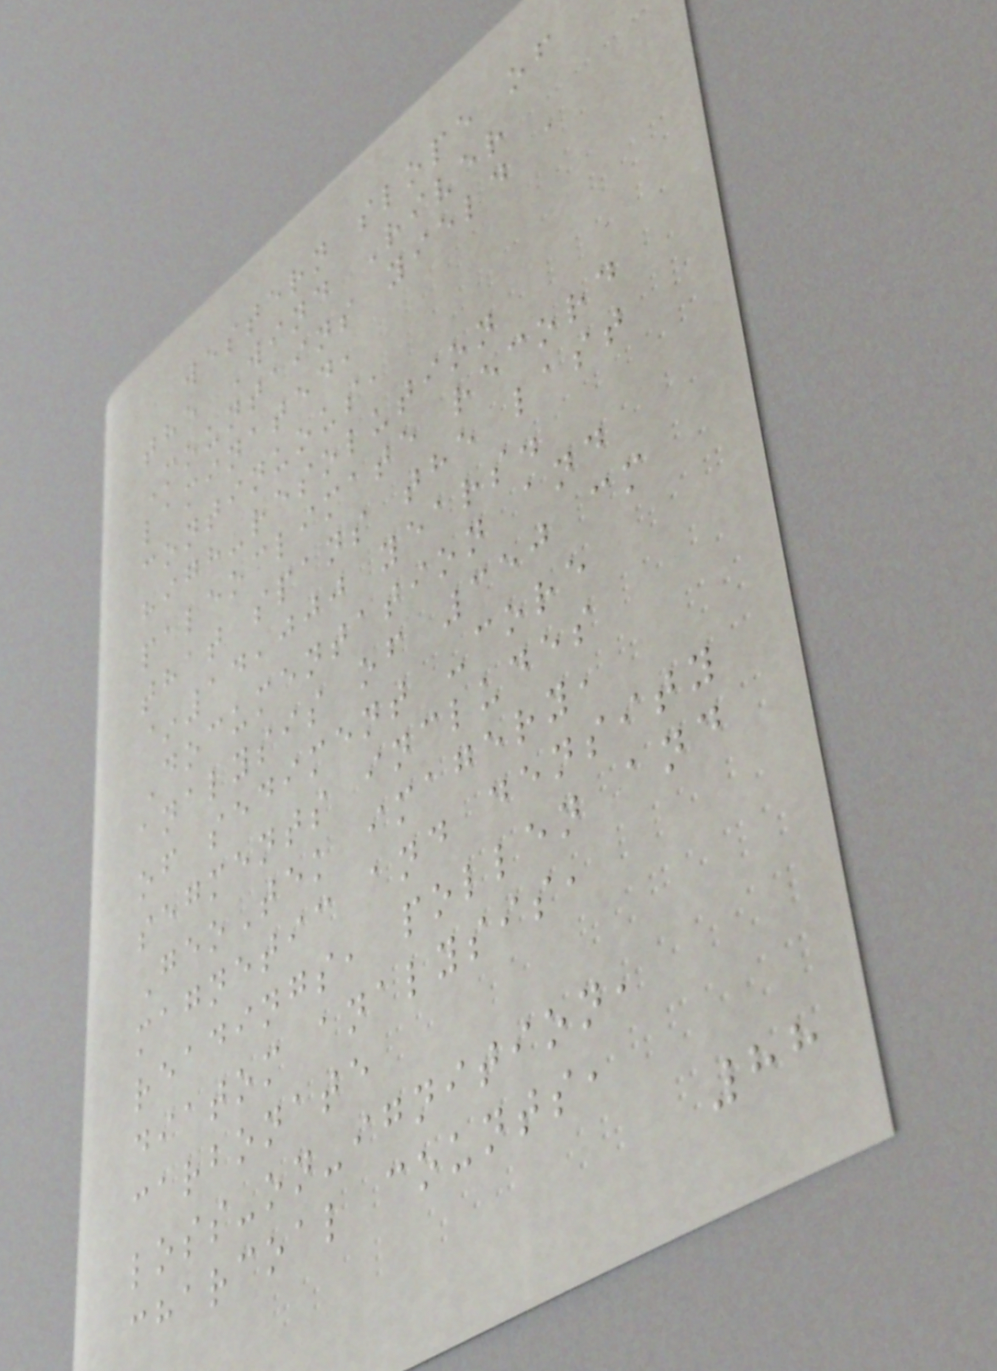western slope of
the Wind River
Mountains yield a
laminated,
continuous,
high-resolution
paleoclimate record
that spans the last
~14,000 years.
Documentation and
analysis of 350 cm
of sediment -core
segments includes
GeoTek imagery,
magnetic and density
readings, pollen and
diatom analysis,
carbonate
loss-on-ignition,
charcoal counts,
88
